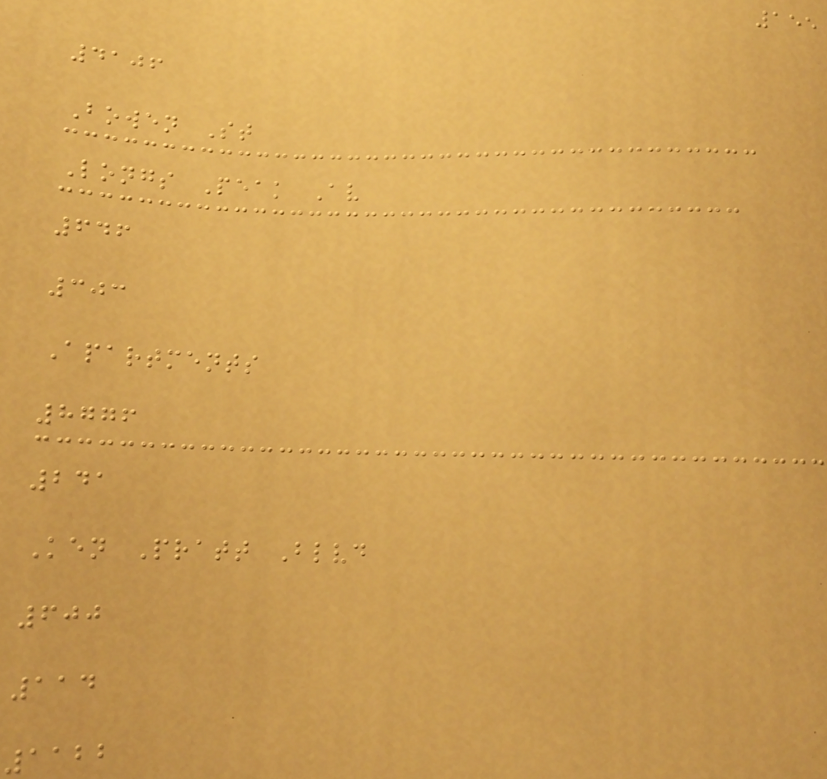155
4106
Bowen St
Longs Peak Av
646
303
Apartments
8776
241
Ken Pratt Blvd
600
114
1122
